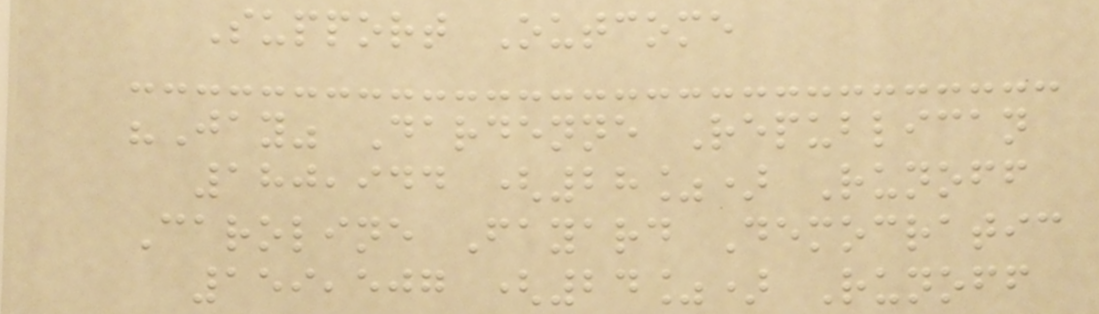Support Outcome
"Jay" Dardenne Republican
180,944 (28%) Runoff
Caroline Fayard Democratic
159,507 (24%) Runoff
